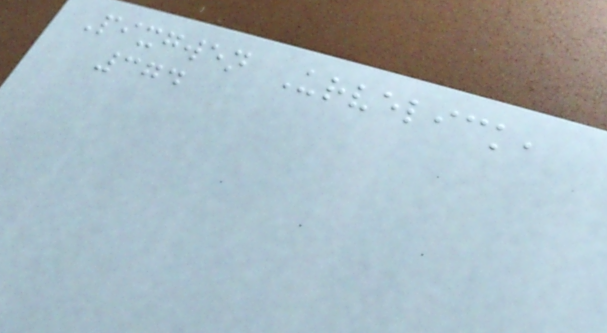Pixgwen Urvelick,
374
